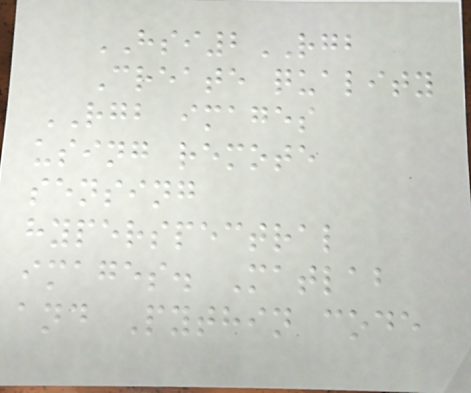HSI2RGB
Create quality
RGB images
using remote
sensing
hyperspectral
images. Matlab
and Pythin code
